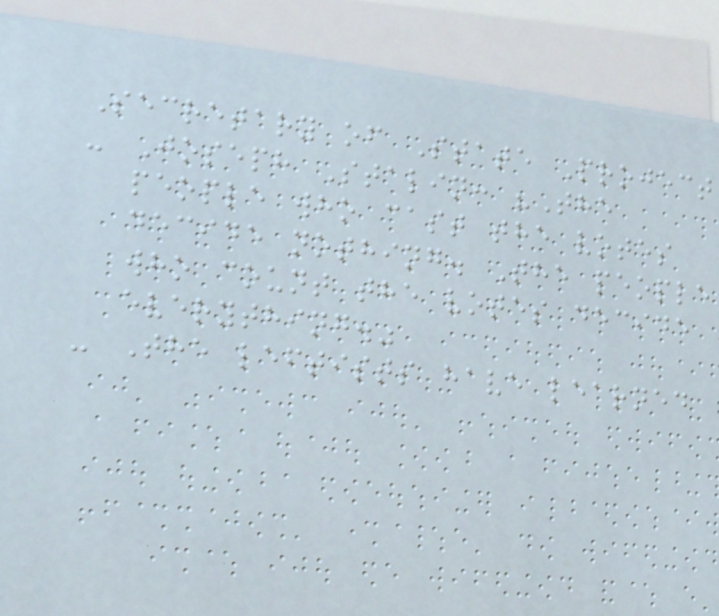Secretary of State Project
- Joseph Stalin: "The
people who cast the votes
decide nothing. The people
who count the votes decide
everything."
- The leftists have learned
